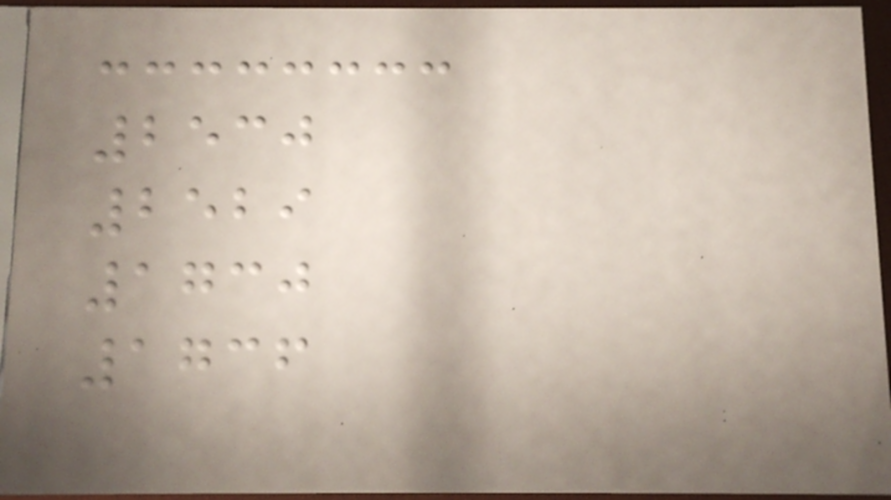2530
2529
1730
1736
